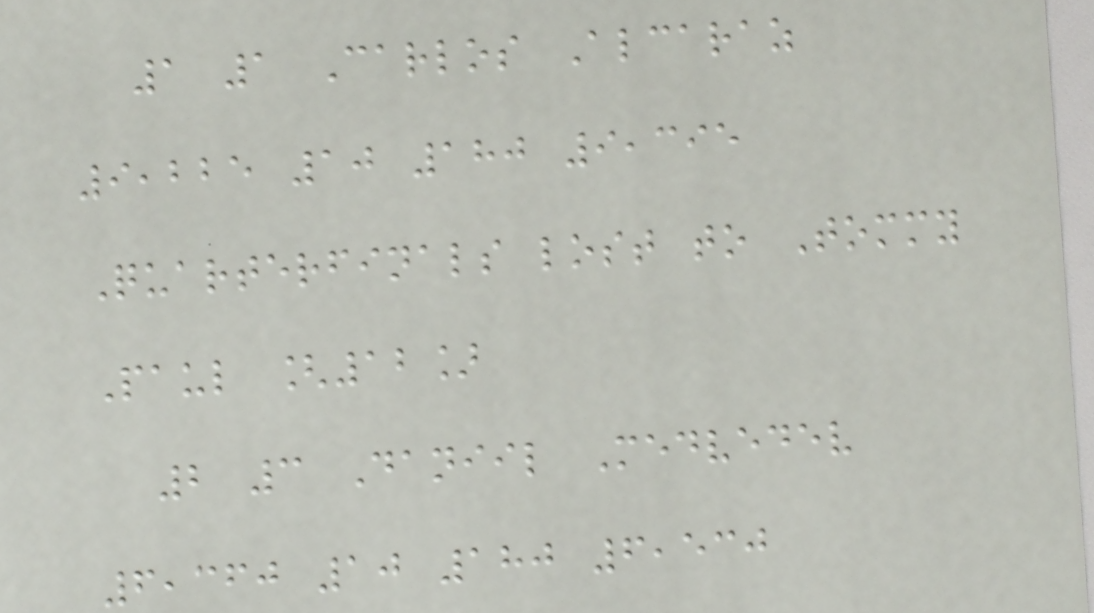1 1 Carlos Alcaraz
9,225 10 180 9,395
Quarterfinals lost to Tommy
Paul [12]
2 3 Daniil Medvedev
6,360 10 180 6,530
